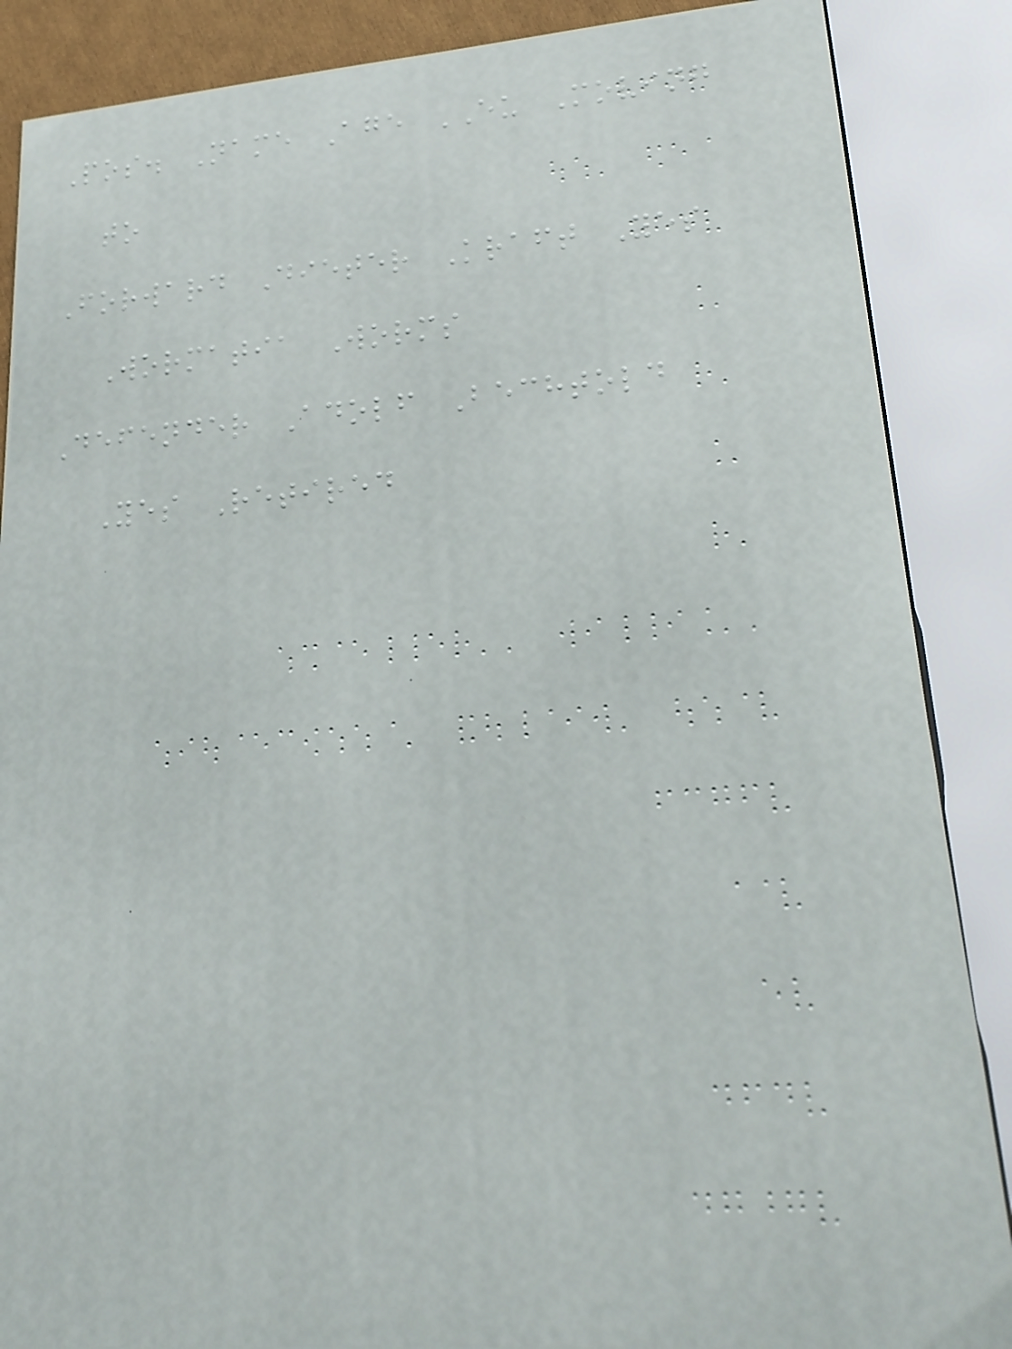Pos. Name Age EU Moving
to
Forward Dieter Kraft Yes
Wormatia Worms
Defender Adolf Bechtold
Yes Retired
